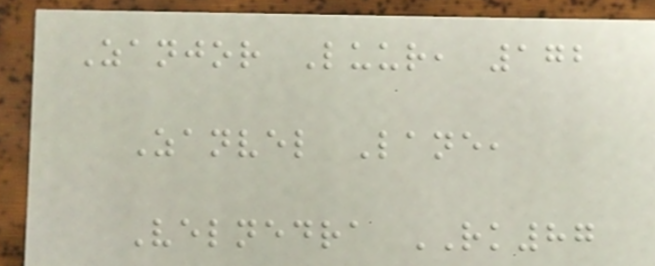Zanjor Luur, 172
Zanvel Lane,
Velnedra RK87
